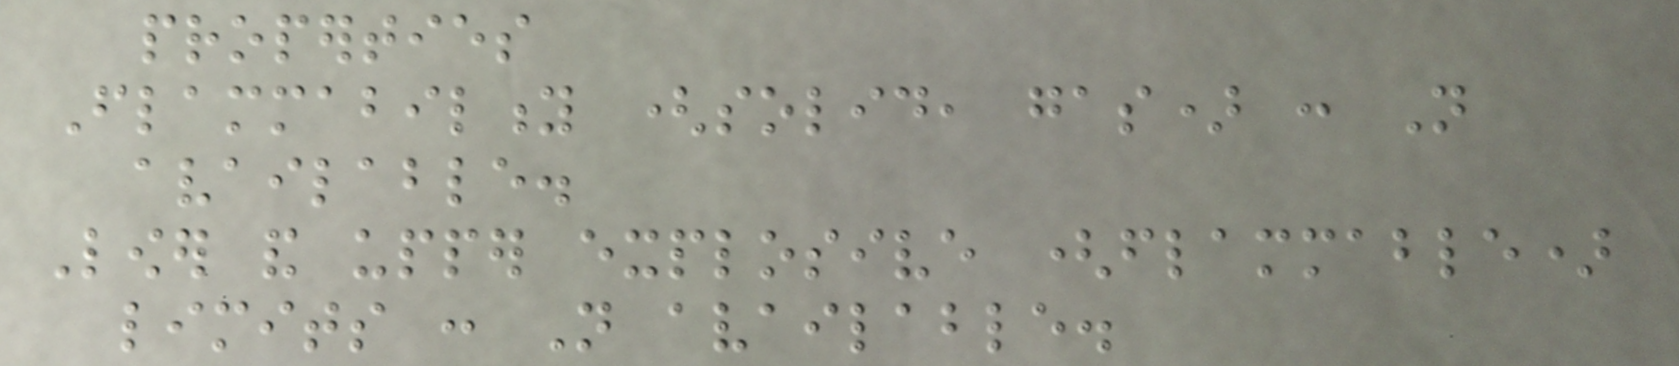properties
Flammability (solid, gas) : Not
available.
Lower and upper explosive (flammable)
limits : Not available.
